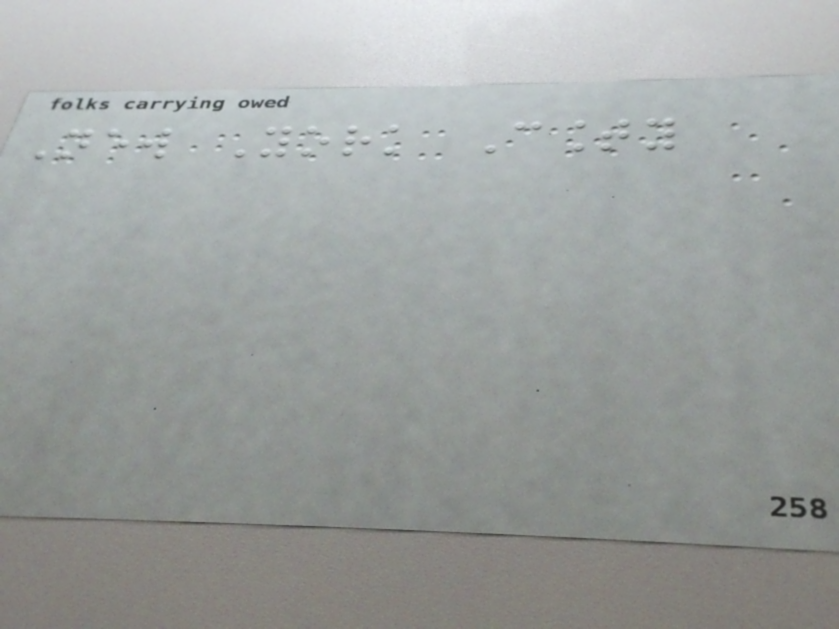New York County
